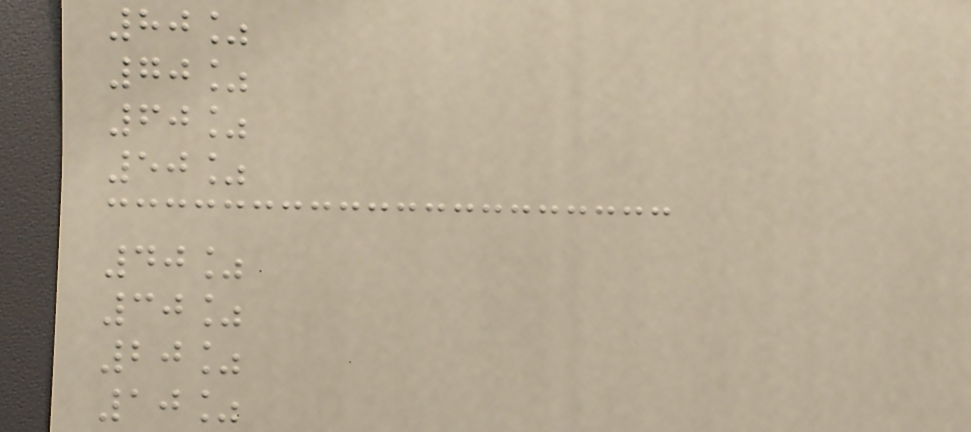80%
70%
60%
50%
40%
30%
20%
10%
